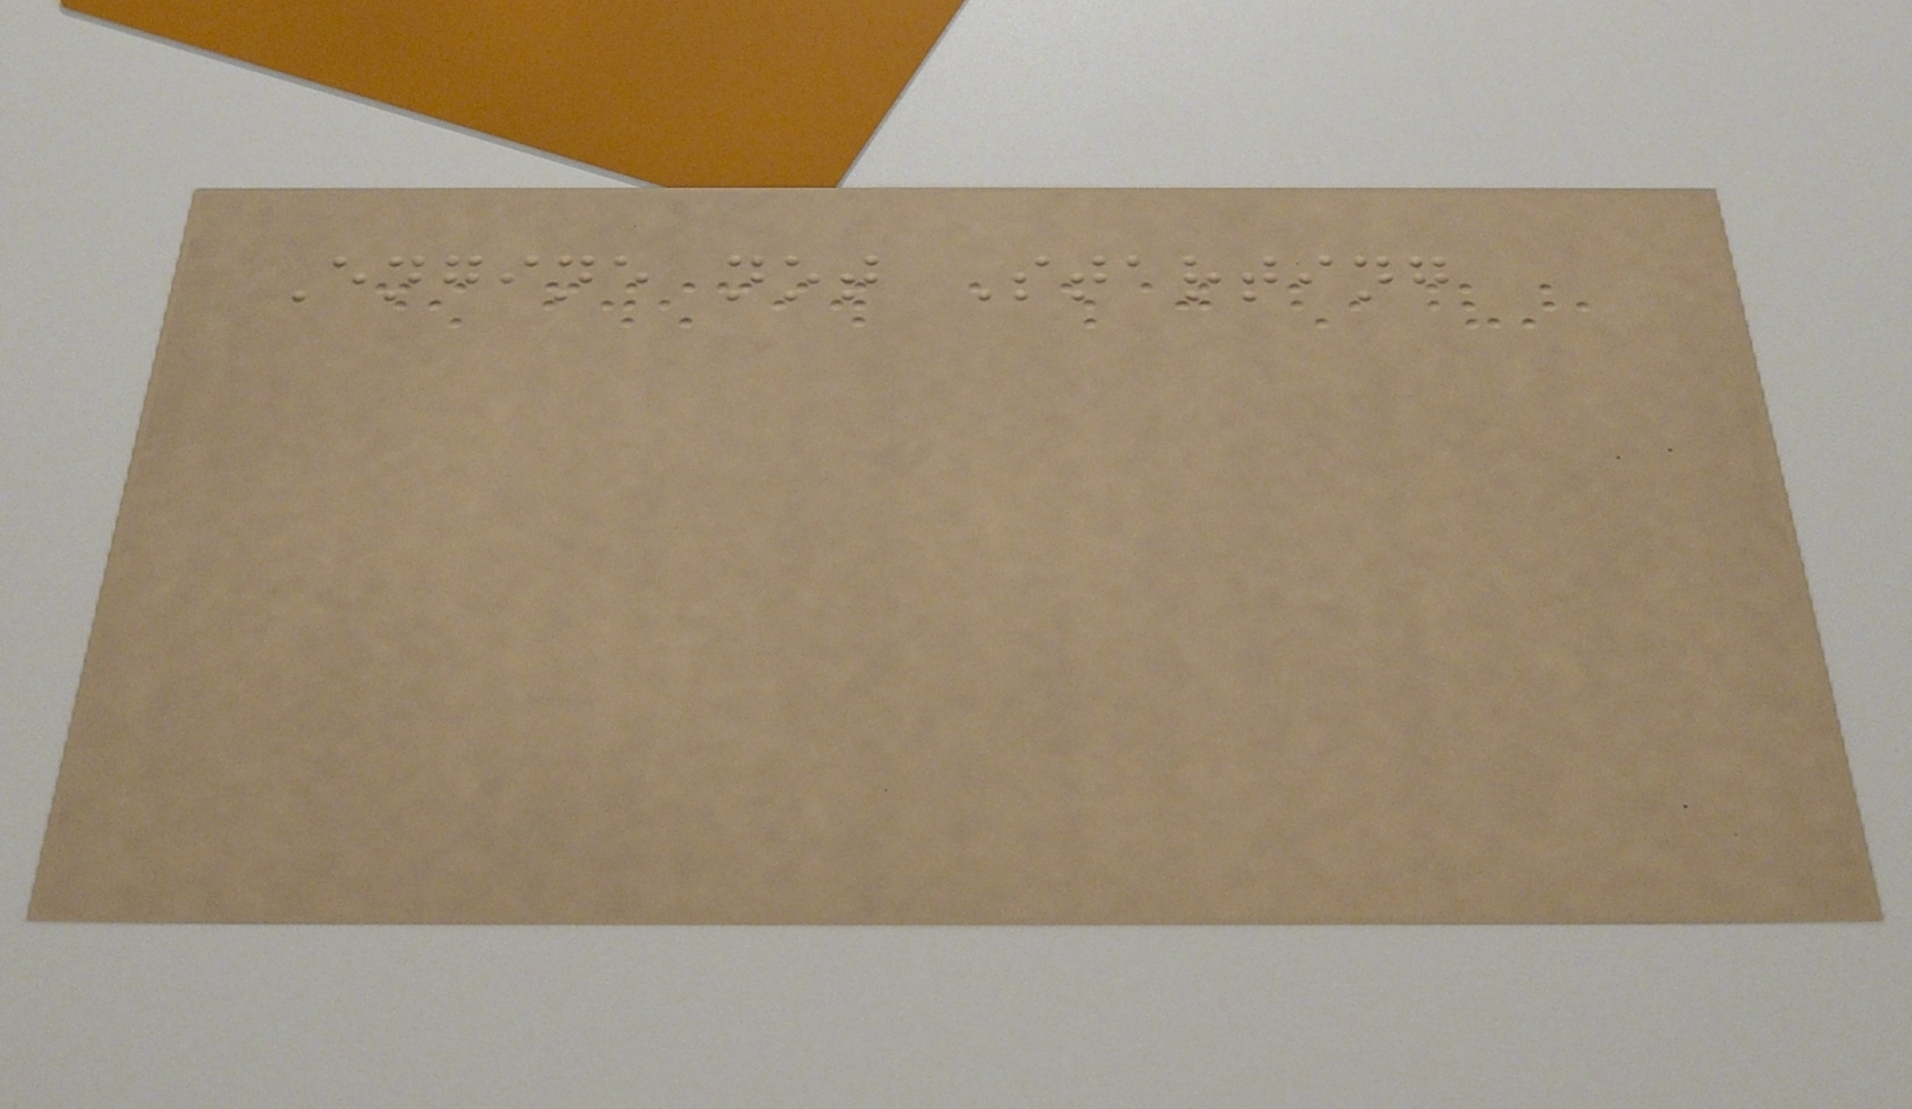Engine not Starting
